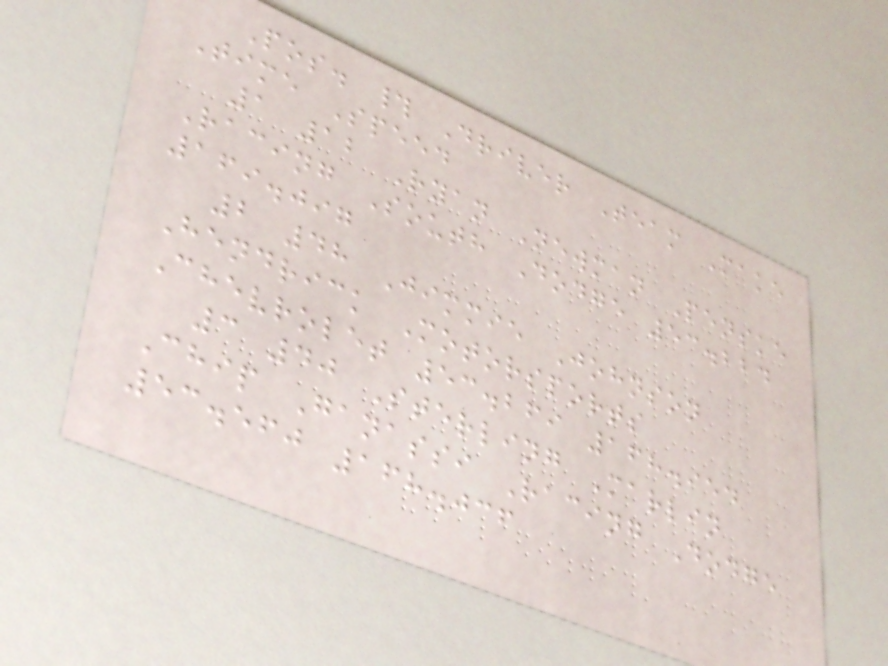Pos. # Driver Team Make
Time Speed
1 12 Ryan Newman Penske
Racing South Dodge 53.224
169.097
2 48 Jimmie Johnson
Hendrick Motorsports
Chevrolet 53.269 168.954
3 40 Sterling Marlin
Chip Ganassi Racing Dodge
53.560 168.036
